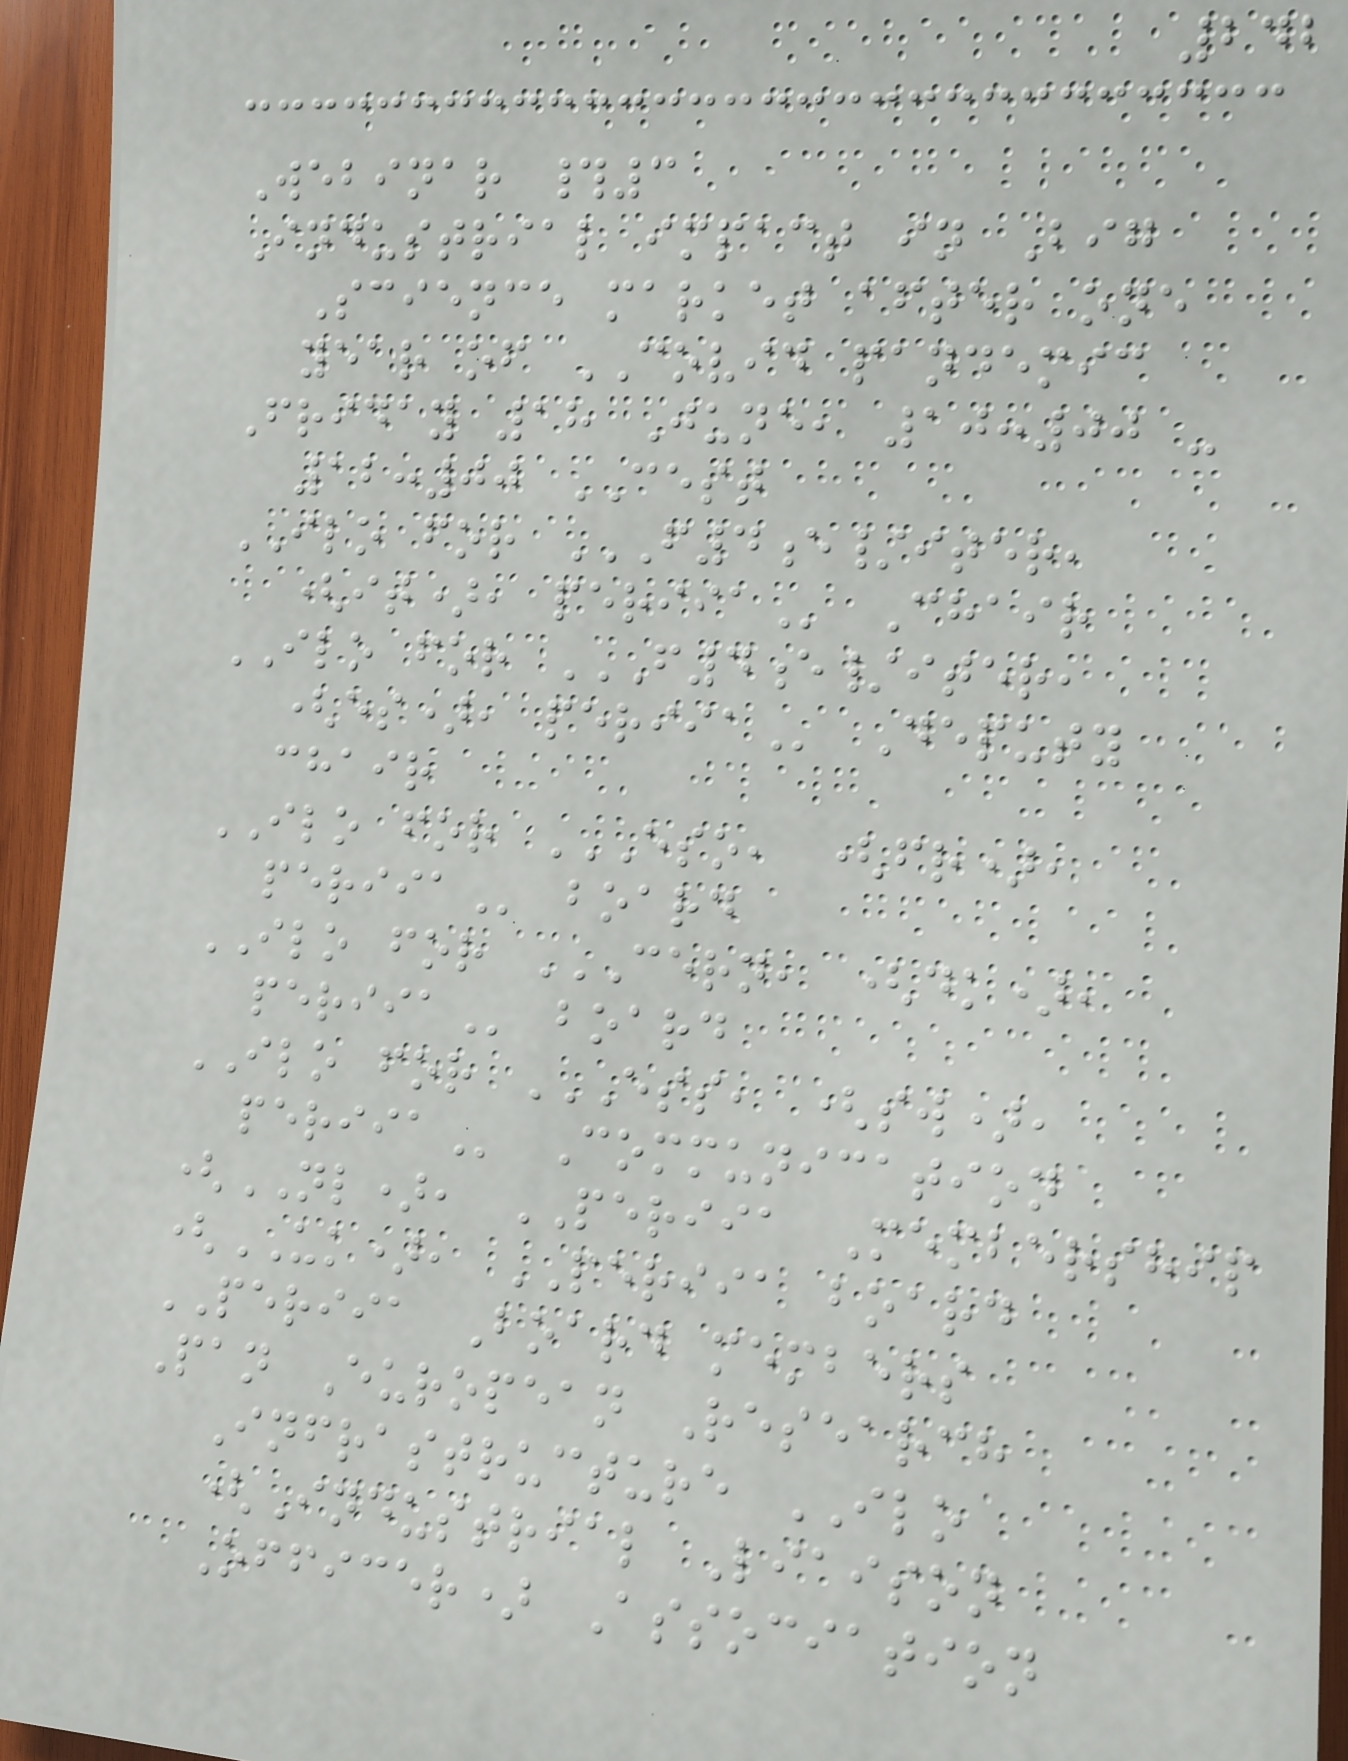242
Webinar #3
Industrial impact in Big
Science market after one
year of COVID pandemic
Friday 18 June, 10:00 -
12:00 CEST
ILO for F4E/ITER,
(IT), PERIIA Chair
ILO for F4E/ITER,
(ES), PERIIA Deputy
chair
ILO for ESO, (FR),
PERIIA board
ILO for CERN, (DK),
PERIIA board
ILO for ESS, (SW),
PERIIA Communication
(NL), PERIIA Membership
(UK), PERIIA board
PERIIA Board members
Pan European Research
Infrastructure ILO
(Industrial Liaison
Officer) Association
